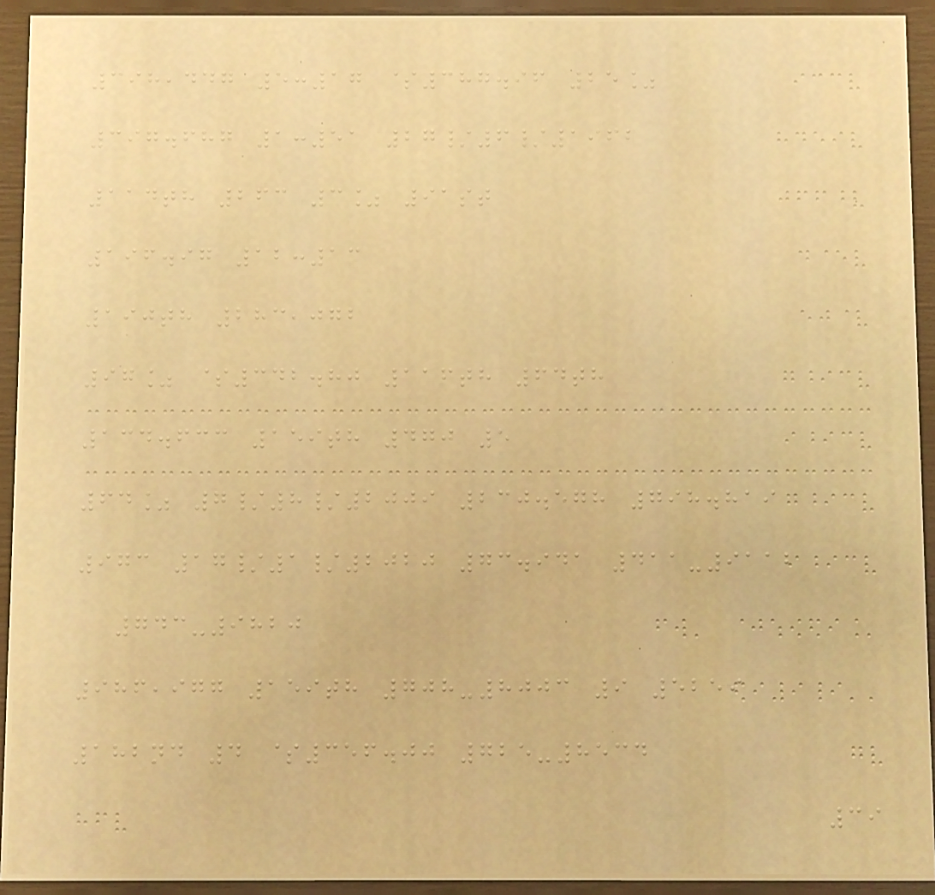398,447 5:17 $387.96 25%
397.687 1:51 27/6/1962
114th 263 3% 91st
196.97 12:13
190th 283,072
97% $342.80 116th 64th
134.633 159th 470 5
64% 7/8/2009 230.578 798.819
973 17/1/2020 73.941 411-9112
743-9820
986,977 159th 708-8003 9 5259
182nd 4 $356.00 725-8534
39
